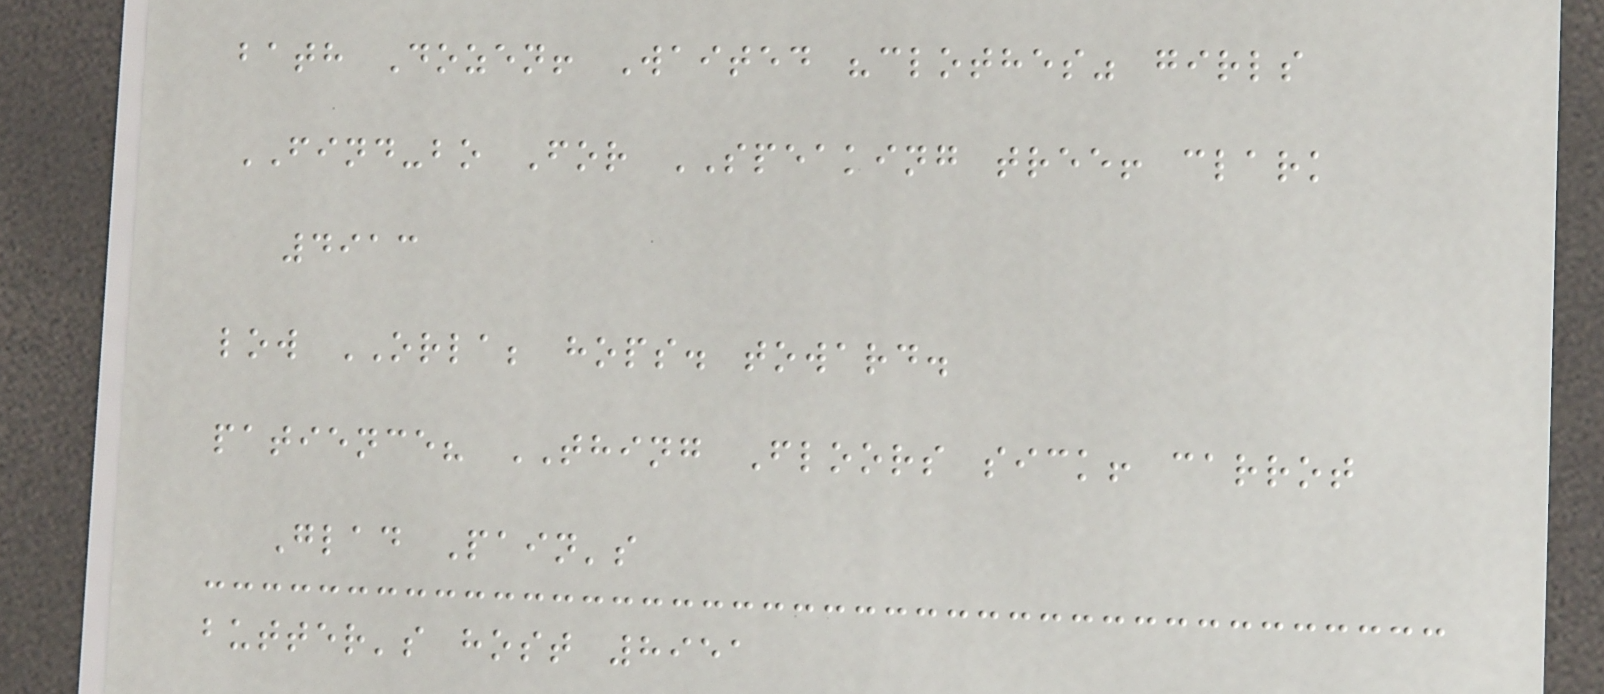bath Dozen! Waited "clothes" girls
FIND-bo For SPEAKING tree! clark
4913
low ORLA; hops. toward.
patience? THING Floors sick! carrot
Glad Pain's
butter's host 8951
